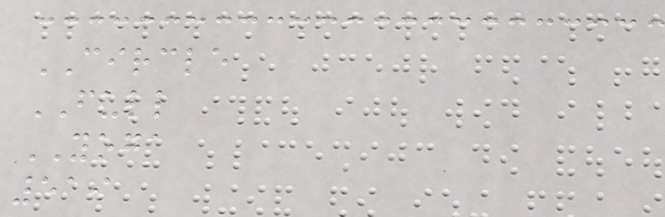CIRCLE
FULL
YOGA
519
